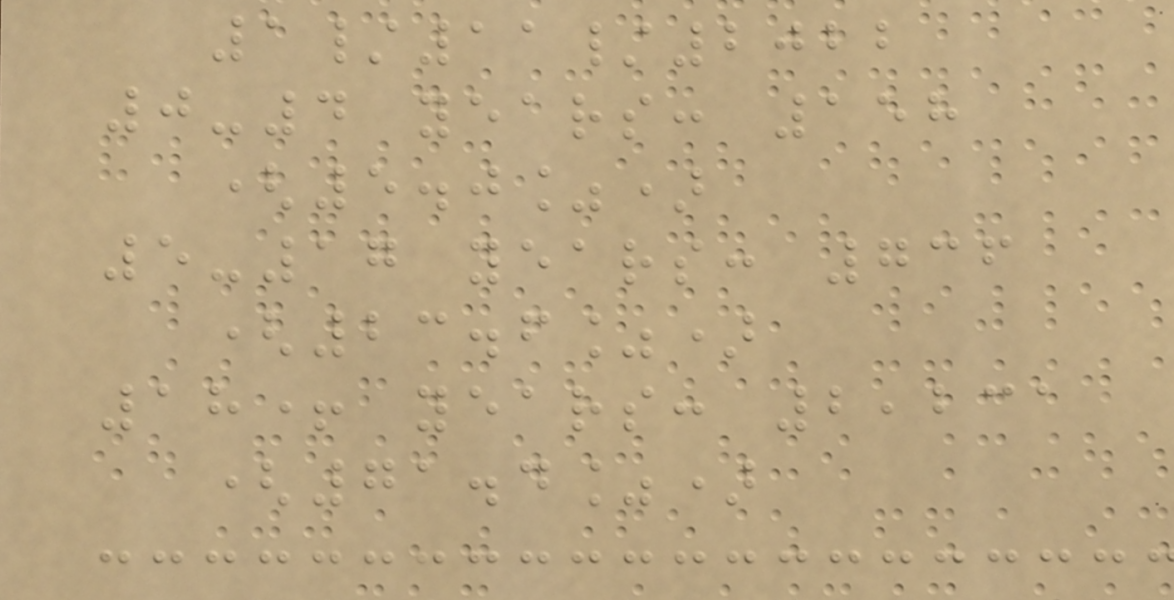1/11/2022
0-4 years: 158
(5.0%)
5-17 years: 736
(23.6%)
18+ years: 2,231
(71.4%)
